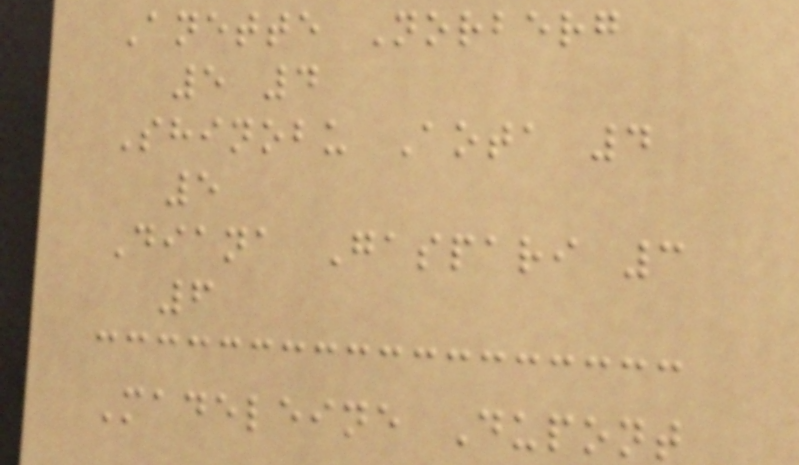Anette Norberg
5 4
Shinobu Aota 4
5
Diana Gaspari 3
6
Madeleine Dupont
